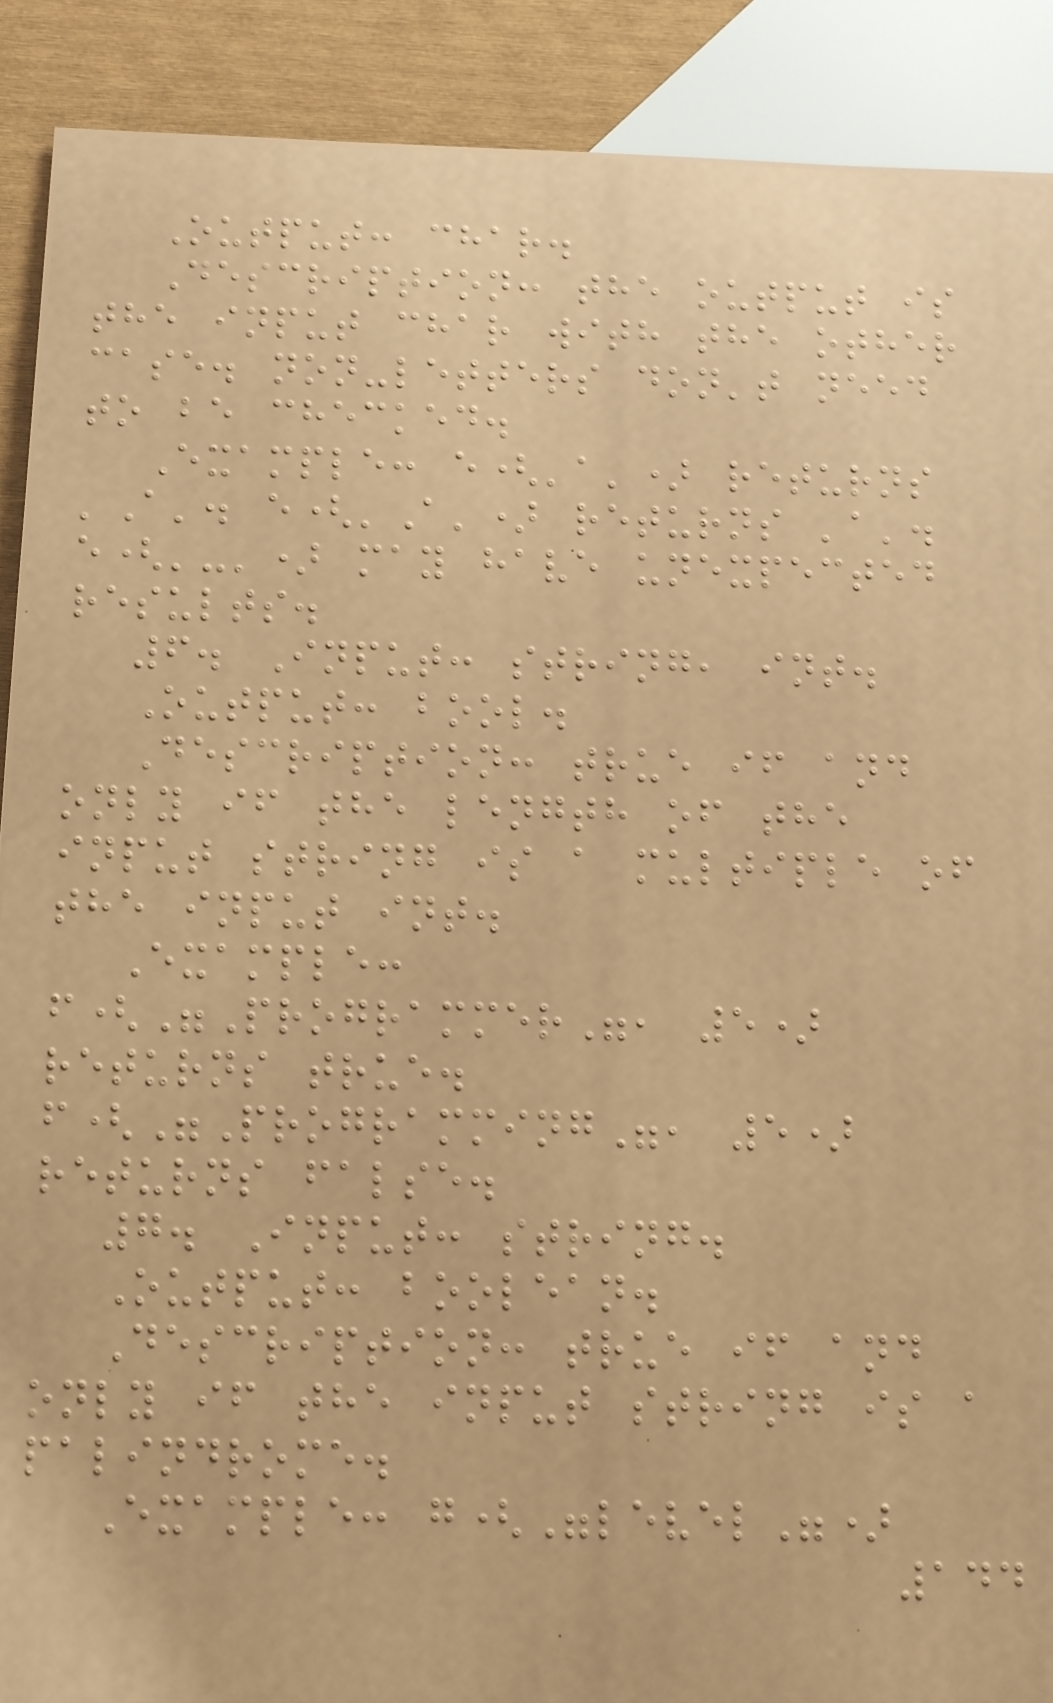Output: char.
Description: the output is
the input char with the other
case. non-letters don't need
to be checked.
Example: e('a') returns
'A'. e('A') returns 'a'.
e('-') may have unexpected
results.
6. Input: string, int.
Output: bool.
Description: true if and
only if the length of the
input string is a multiple of
the input int.
Example:
f("Programmer", 5)
returns true.
f("Programming", 5)
returns false.
7. Input: string.
Output: boolean.
Description: true if and
only if the input string is a
palindrome.
Example: g("level")
144
